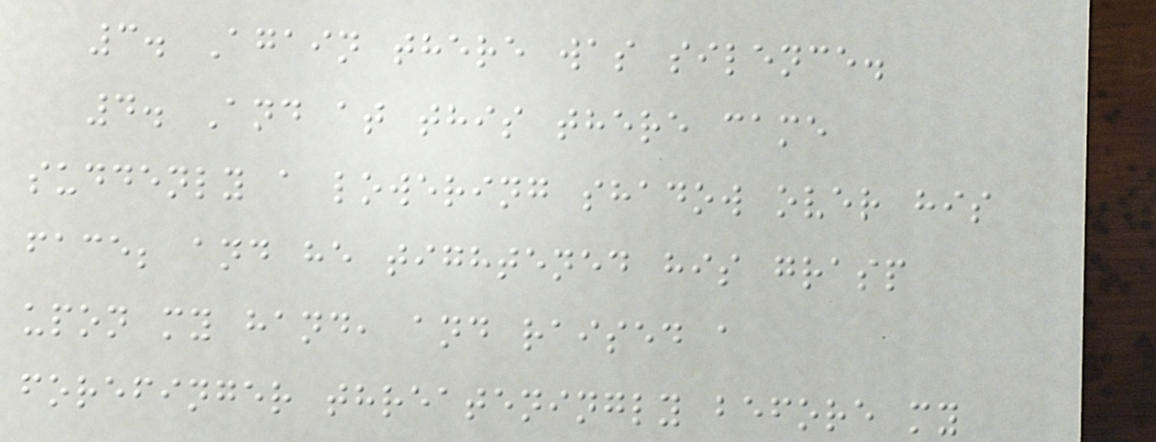3. Again there was silence.
4. And at this there came
suddenly a lowering shadow over his
face; and he tightened his grasp
upon my hand, and raised a
forefinger threateningly before my
